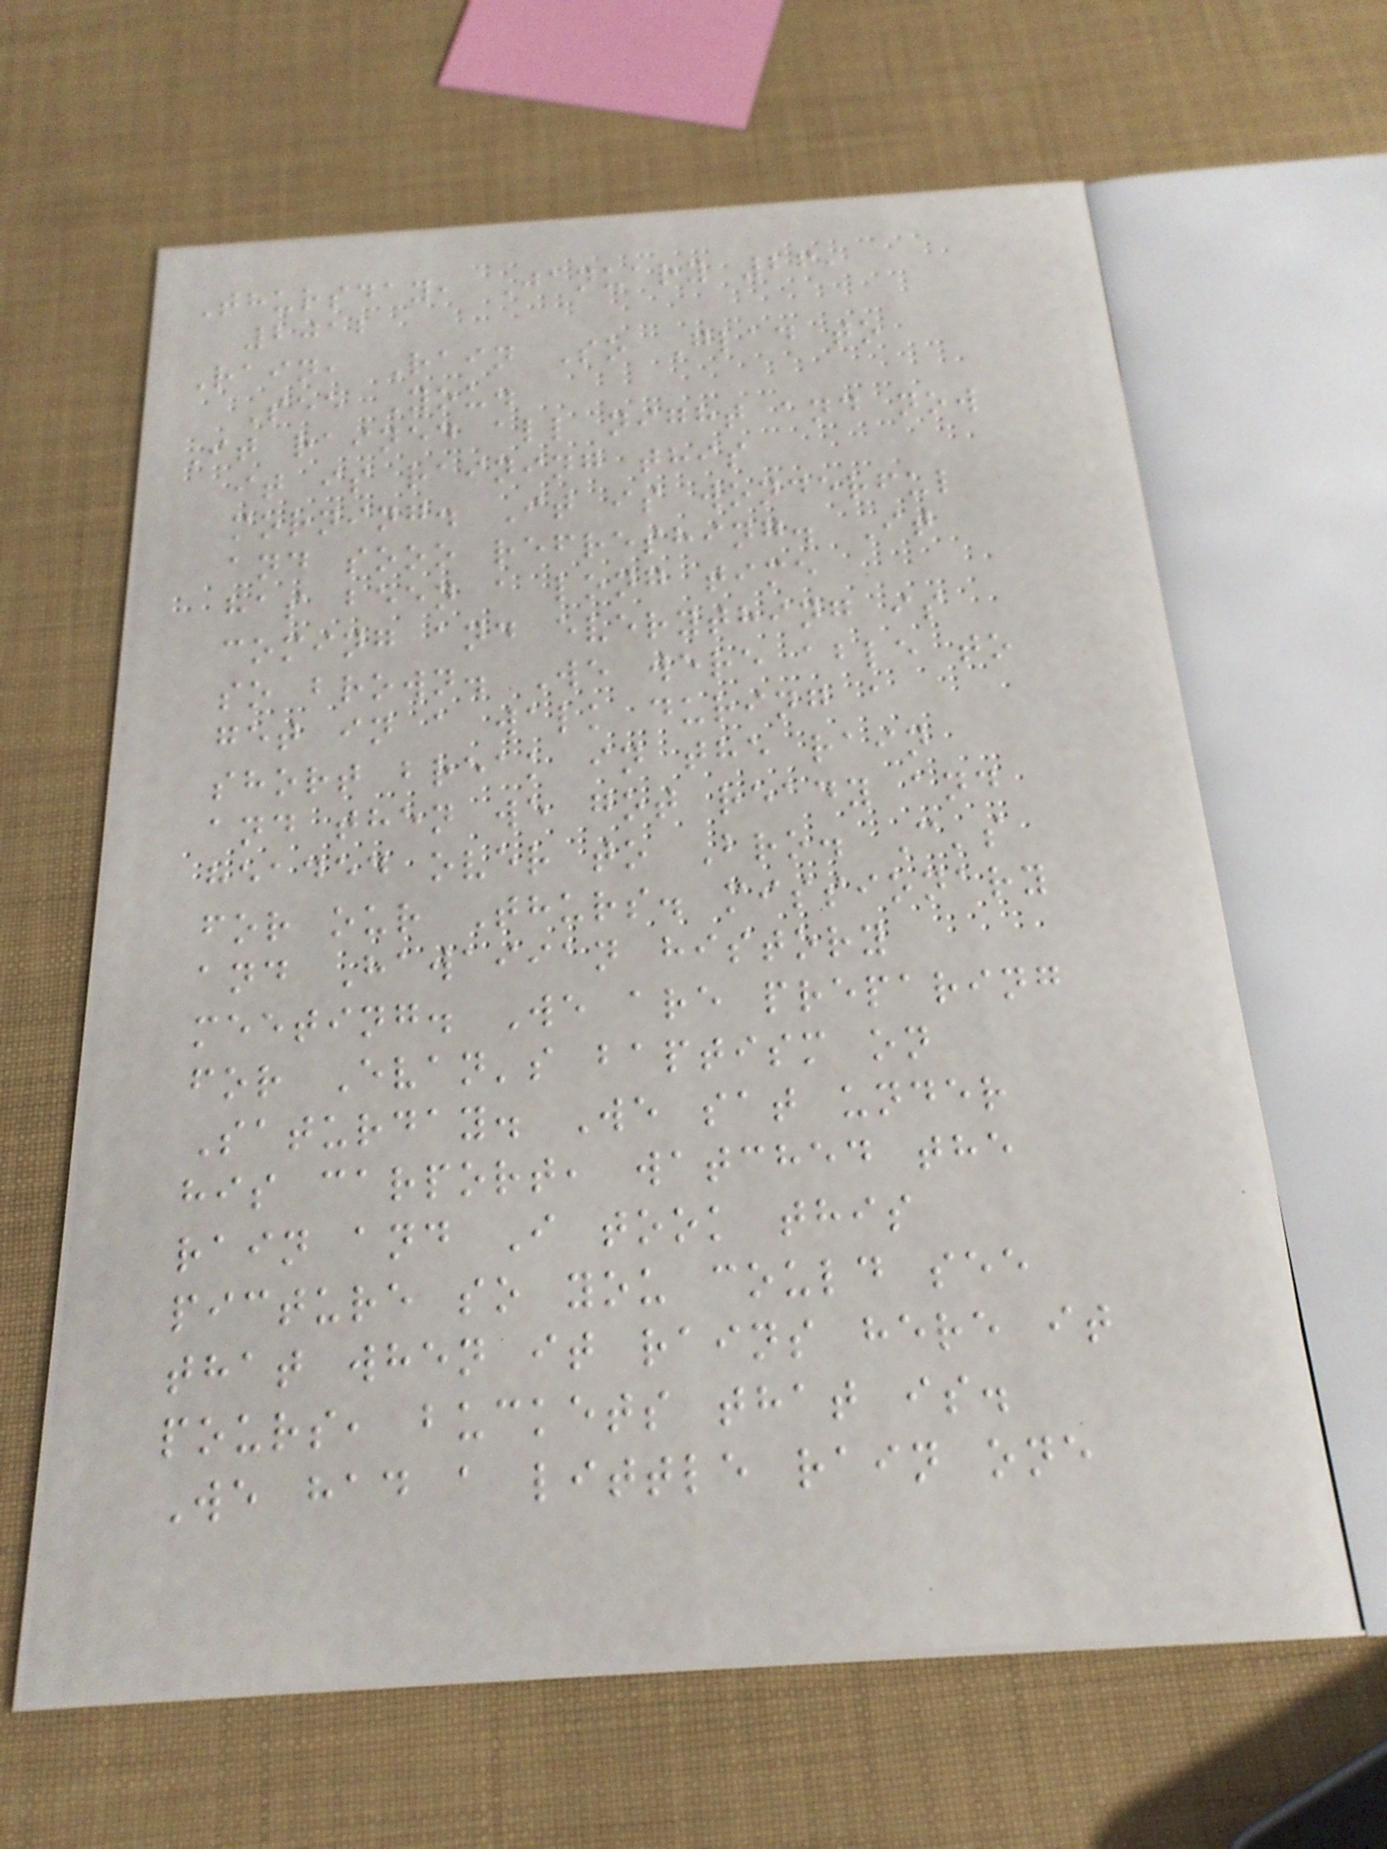Thursday, January 26,
2012
Rain, Rain So Glad to
See You.
It rained all night and now
it is raining this
morning. It is wonderful
and sooo refreshing. It
has been a long time
coming and everything is
so brown. We were able to
get in a walk during a
short break in the rain
and then we got ready and
headed over to Bro. C's
for our Thurs. missionary
and Hawaiian history
meeting. We are preparing
for Evan's baptism on
Saturday. We sat under
his carport, watched the
rain and I took this
picture so you could see
that when it rains here it
pours, buckets that is.
We had a little rain one
